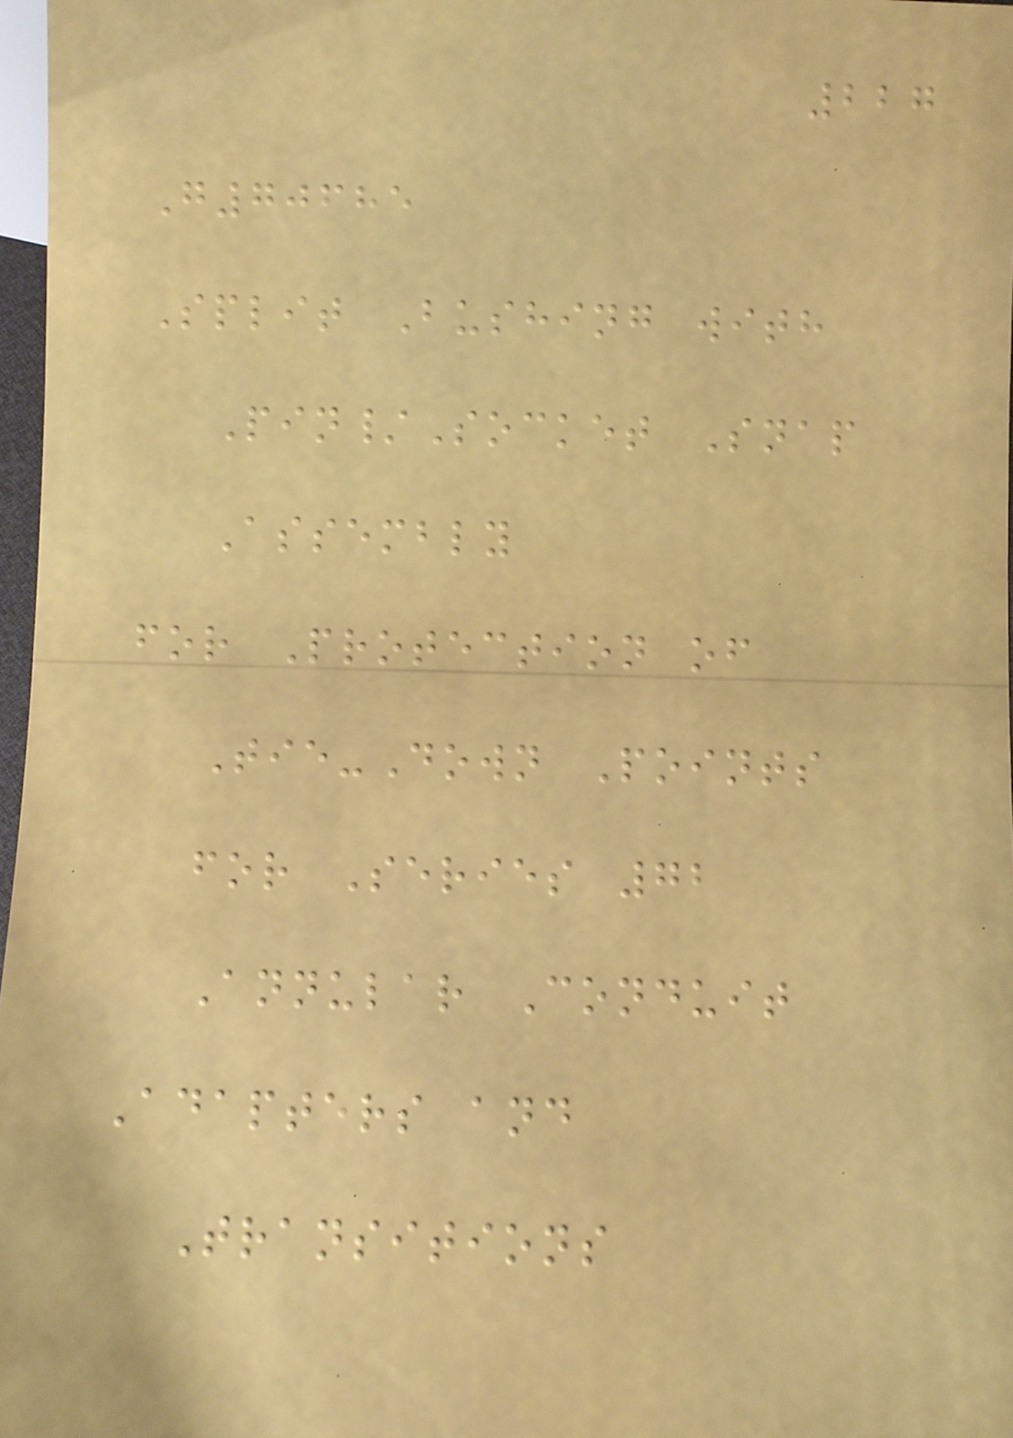227
G70685
Split Bushing with
Pin/Socket Snap
Assembly
for Protection of
Tie-Down Points
for Series 72
Annular Conduit
Adapters and
Transitions
